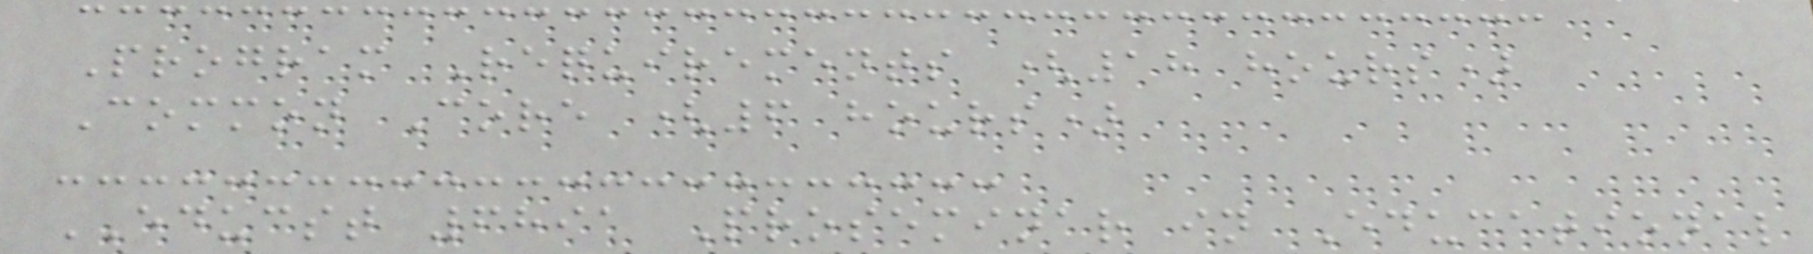Program Requirements (18 hours)
Common Core (6 hours)
EDUCST 6891 Proseminar in Educational
